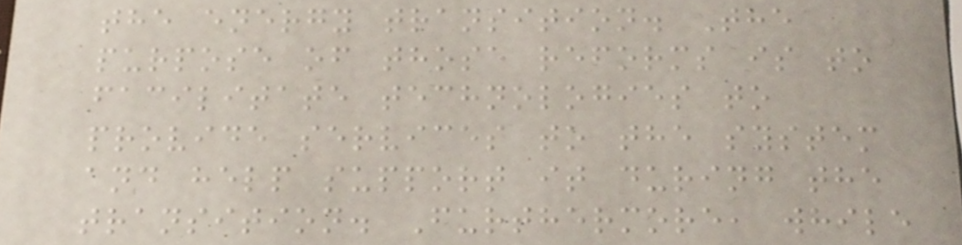the energy transition. The
purpose of those reforms is to
facilitate technologies to
provide services to the system
and help support it during the
transition. Furthermore, while
